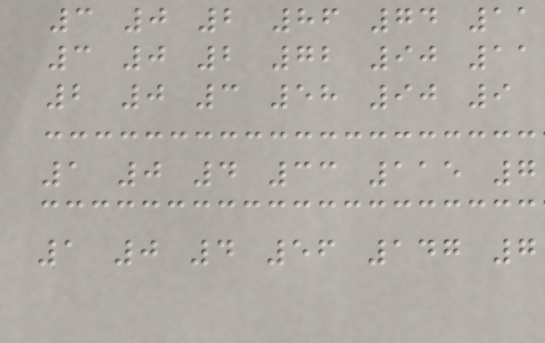3 0 2 86 74 11
3 0 2 72 90 11
2 0 3 58 90 9
1 0 4 33 115 7
1 0 4 56 147 7
